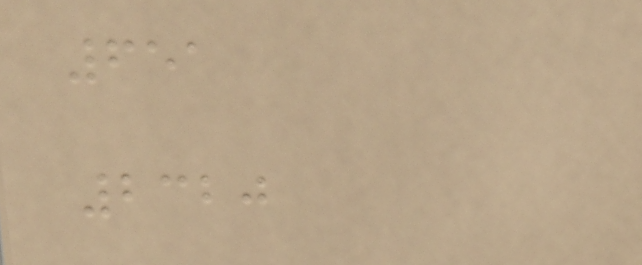651
2320
